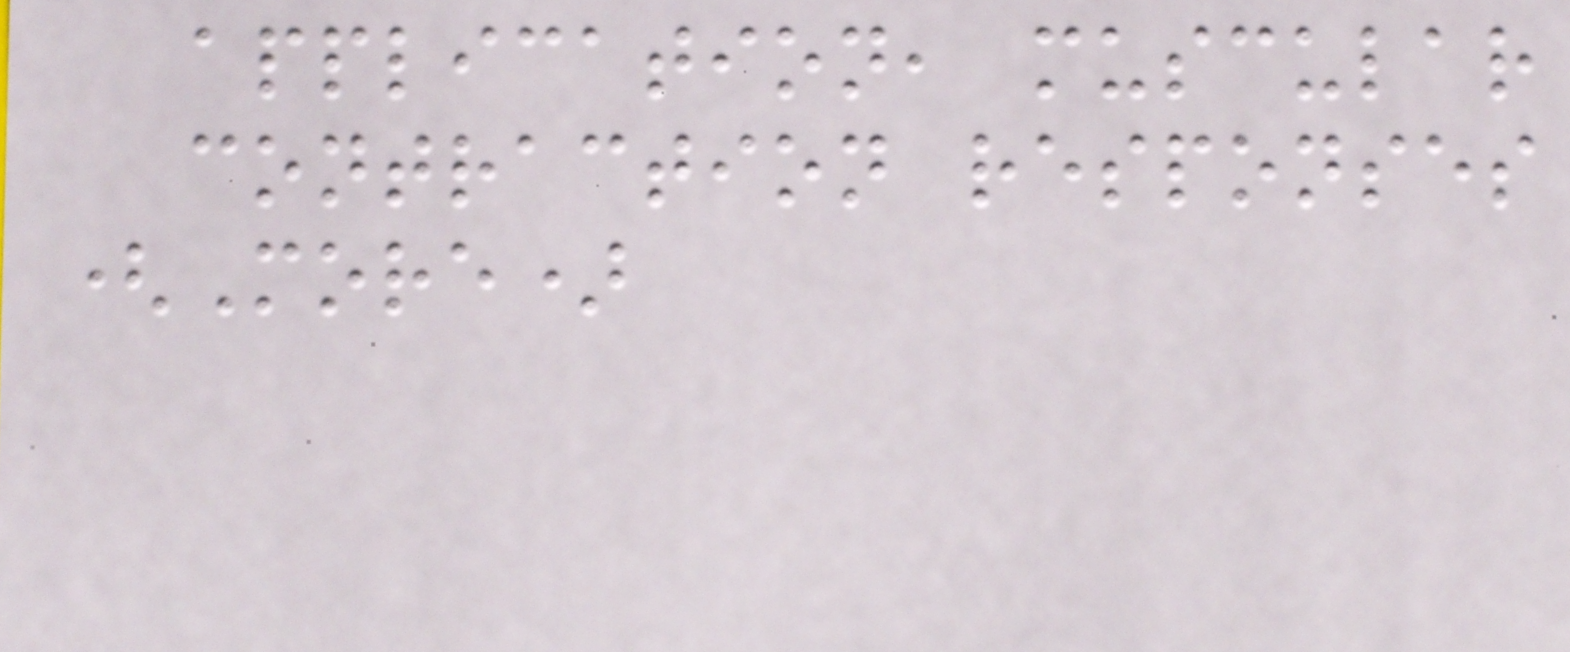application, muscular
contraction responses
(More)
